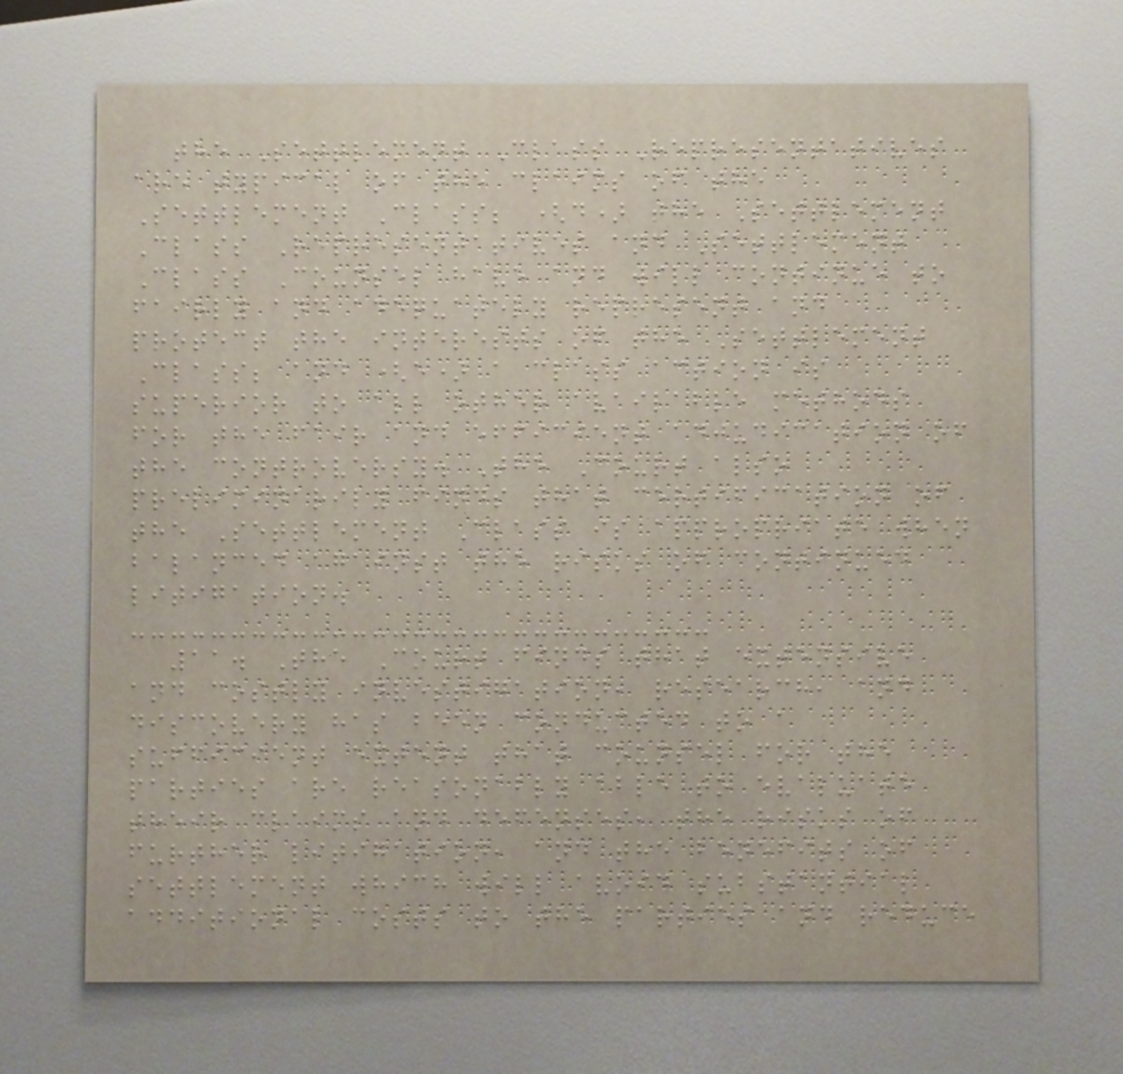the Settlement Class Representatives
are typical of the claims of the
Settlement Class; (d) the Settlement
Class Representatives and Settlement
Class Counsel have and will continue to
fairly and adequately represent and
protect the interests of the Settlement
Class; and (e) a class action is
superior to all other available methods
for the fair and efficient adjudication of
the controversy. The Court also
preliminarily finds that certification of
the Settlement Class is appropriate when
balanced against the risks of continued
litigation.
11. The Court finds that extensive
and costly investigation, research, and
discovery has been conducted to a
sufficient extent that counsel for the
parties are reasonably able to evaluate
their claims and defenses, the risks of
further litigation, and the benefits of
settlement which will avoid substantial
additional costs to the parties and reduce
